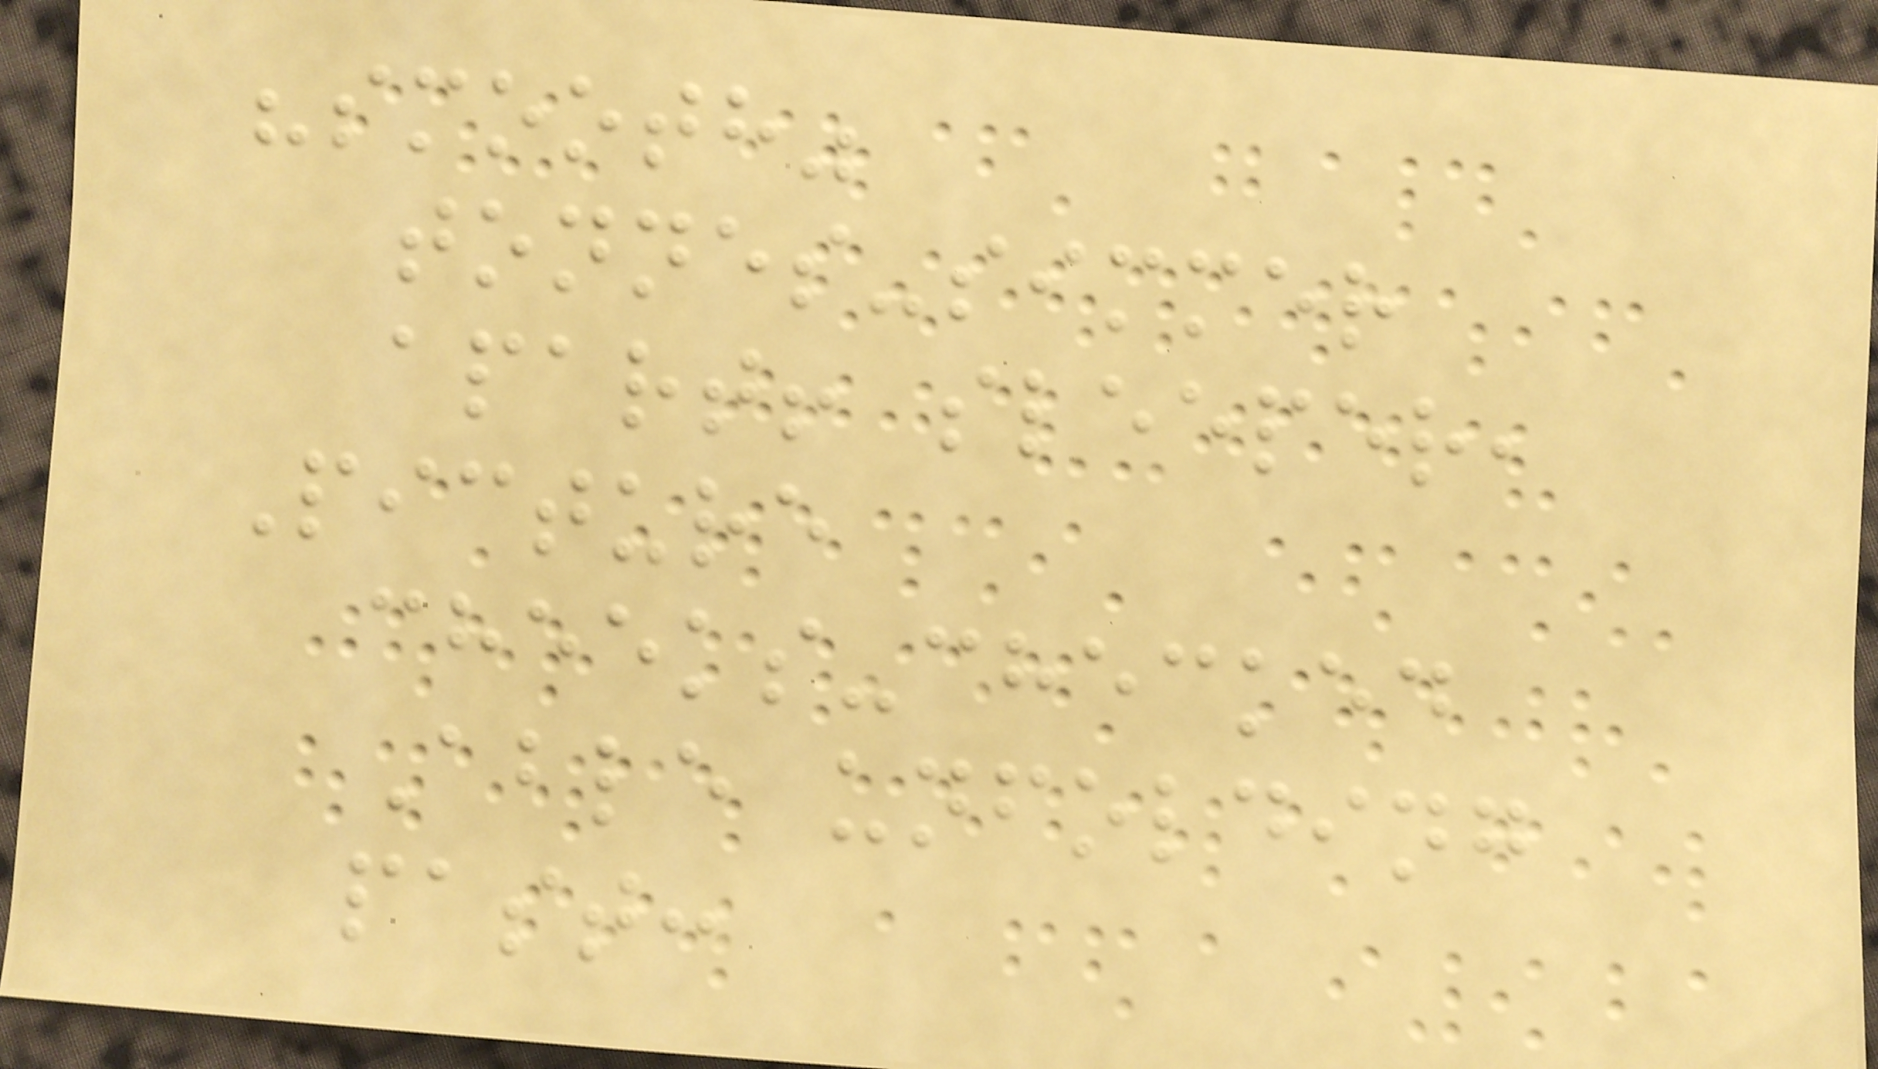"smooth"
tonnes-simmer
apart! sleeper,
Picture
cheeks-checked
Able unfolding
past:
